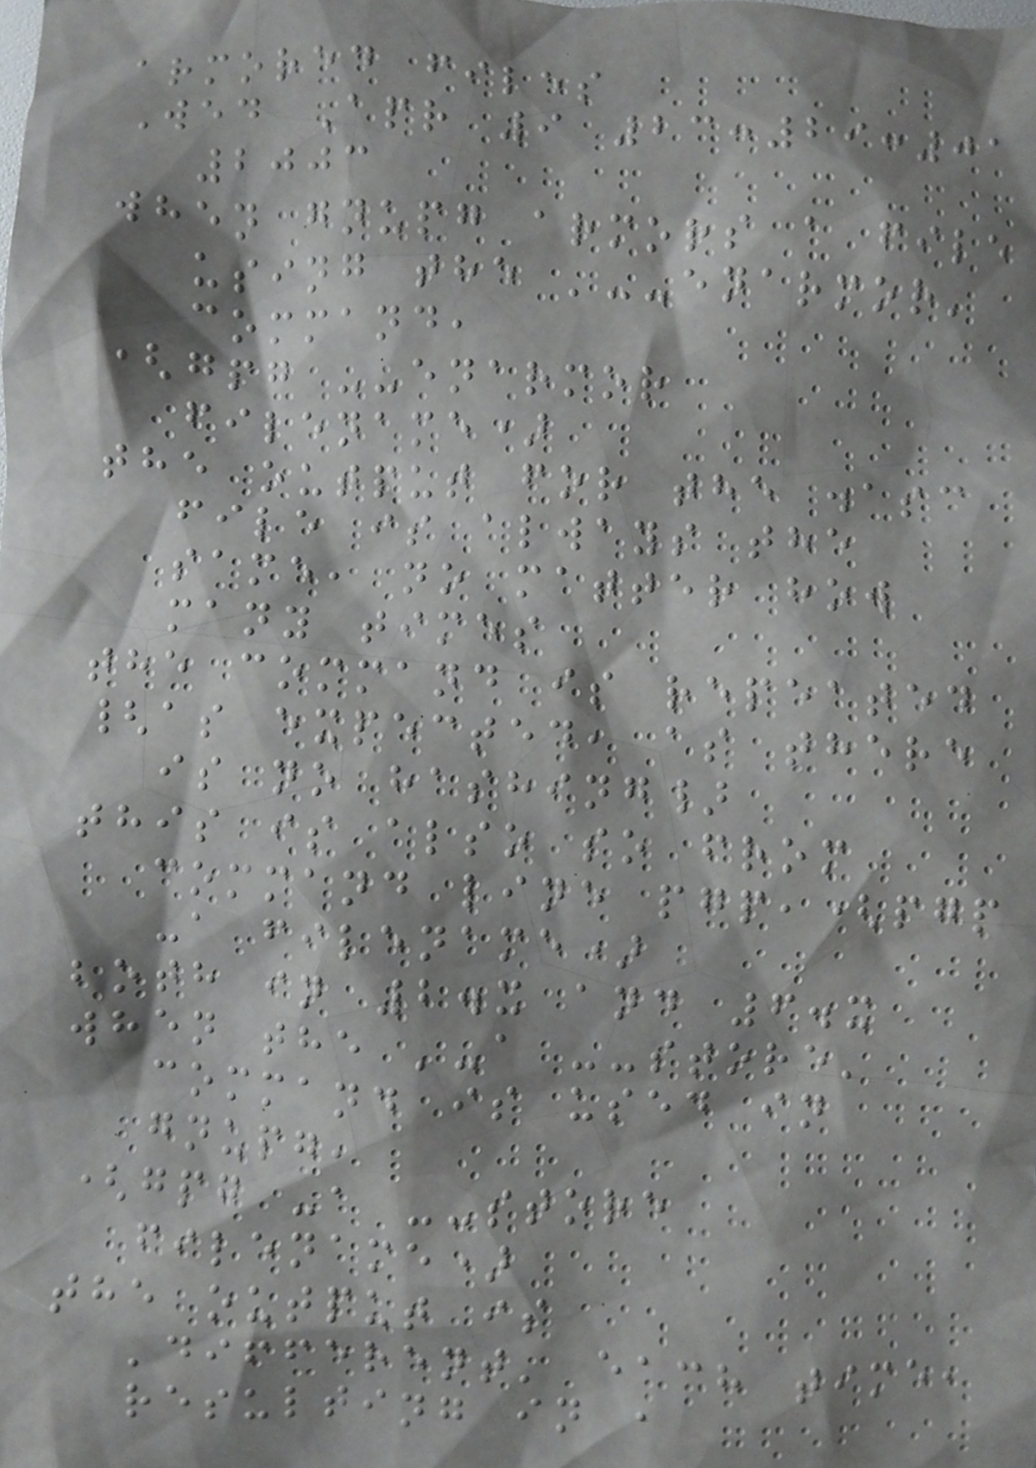armored files
Wed Apr 9 23:29:01
2003
when gnupg armors a file
using the '--enarmor'
command,
(gpg --enarmor
filename)
the output for the .asc
file is always the
same, no matter how
many times
the command is repeated
{as expected, as there
is no hashing}
this is also so from
command line pgp,(pgp
-a filename)
both in 2.x and 6.x
when the '-a --store'
command is used in
gnupg,
(gpg -a --store
filename)
the output is
'different' each time,
resulting in a
